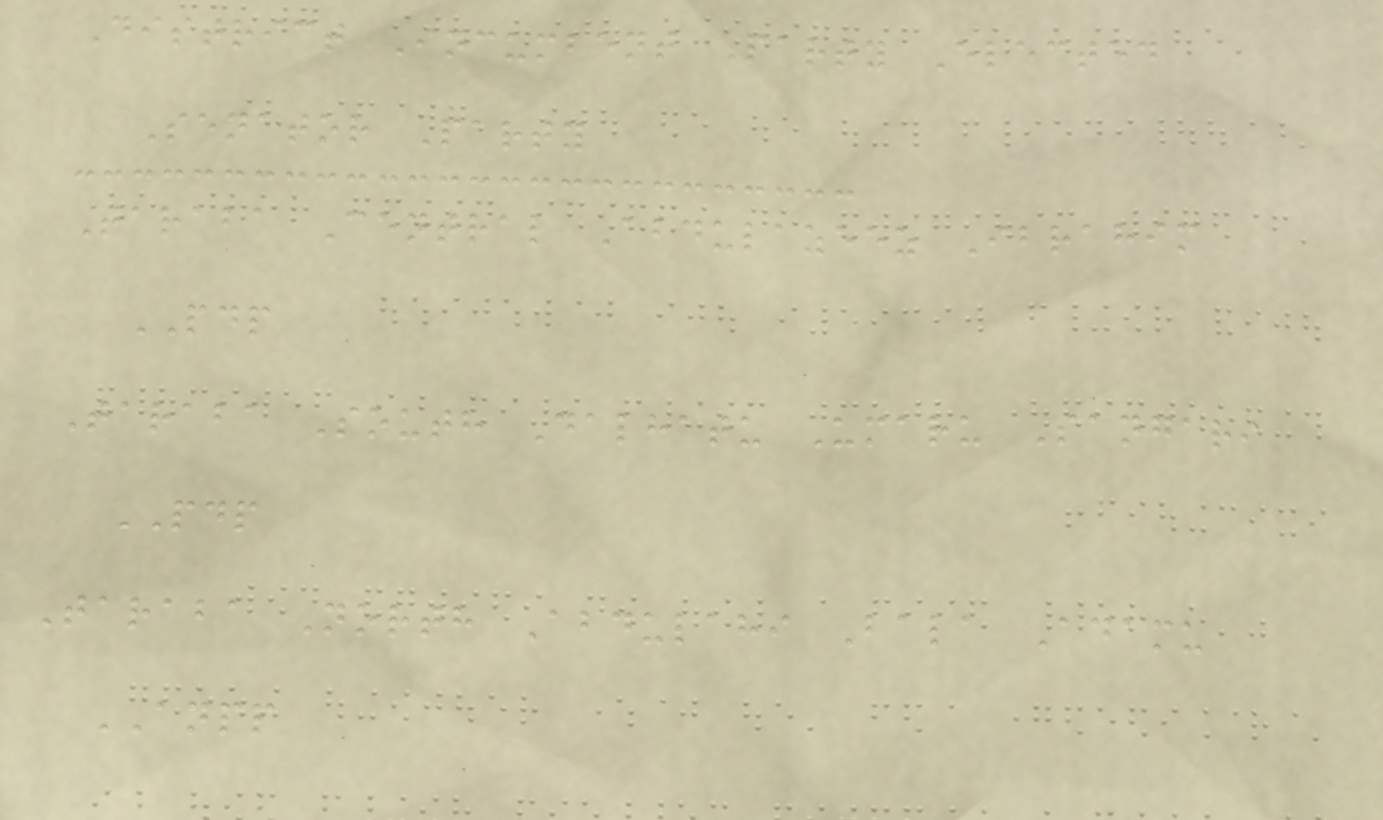District Incumbent Party Elected
Senator Party
Taraba Central Abdulazeez Ibrahim
PDP
Taraba South Dalhatu Umaru Sangari
PDP
Taraba North Abdulahi Bala Adamu
ANPP
